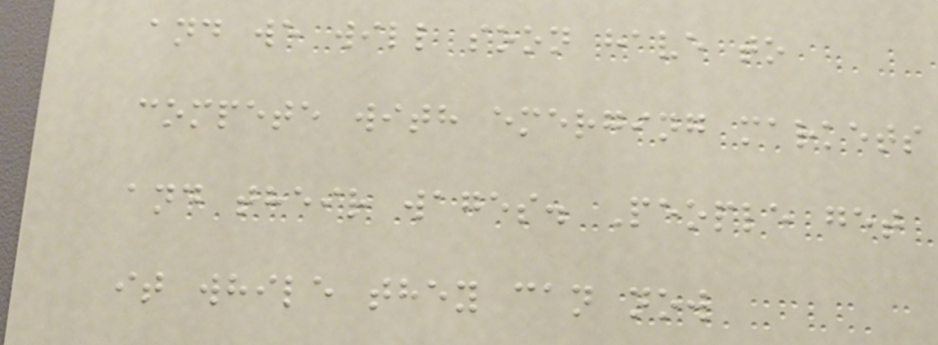and we will soon have to
compete with emerging markets
and their wages. People get
it while they can now
